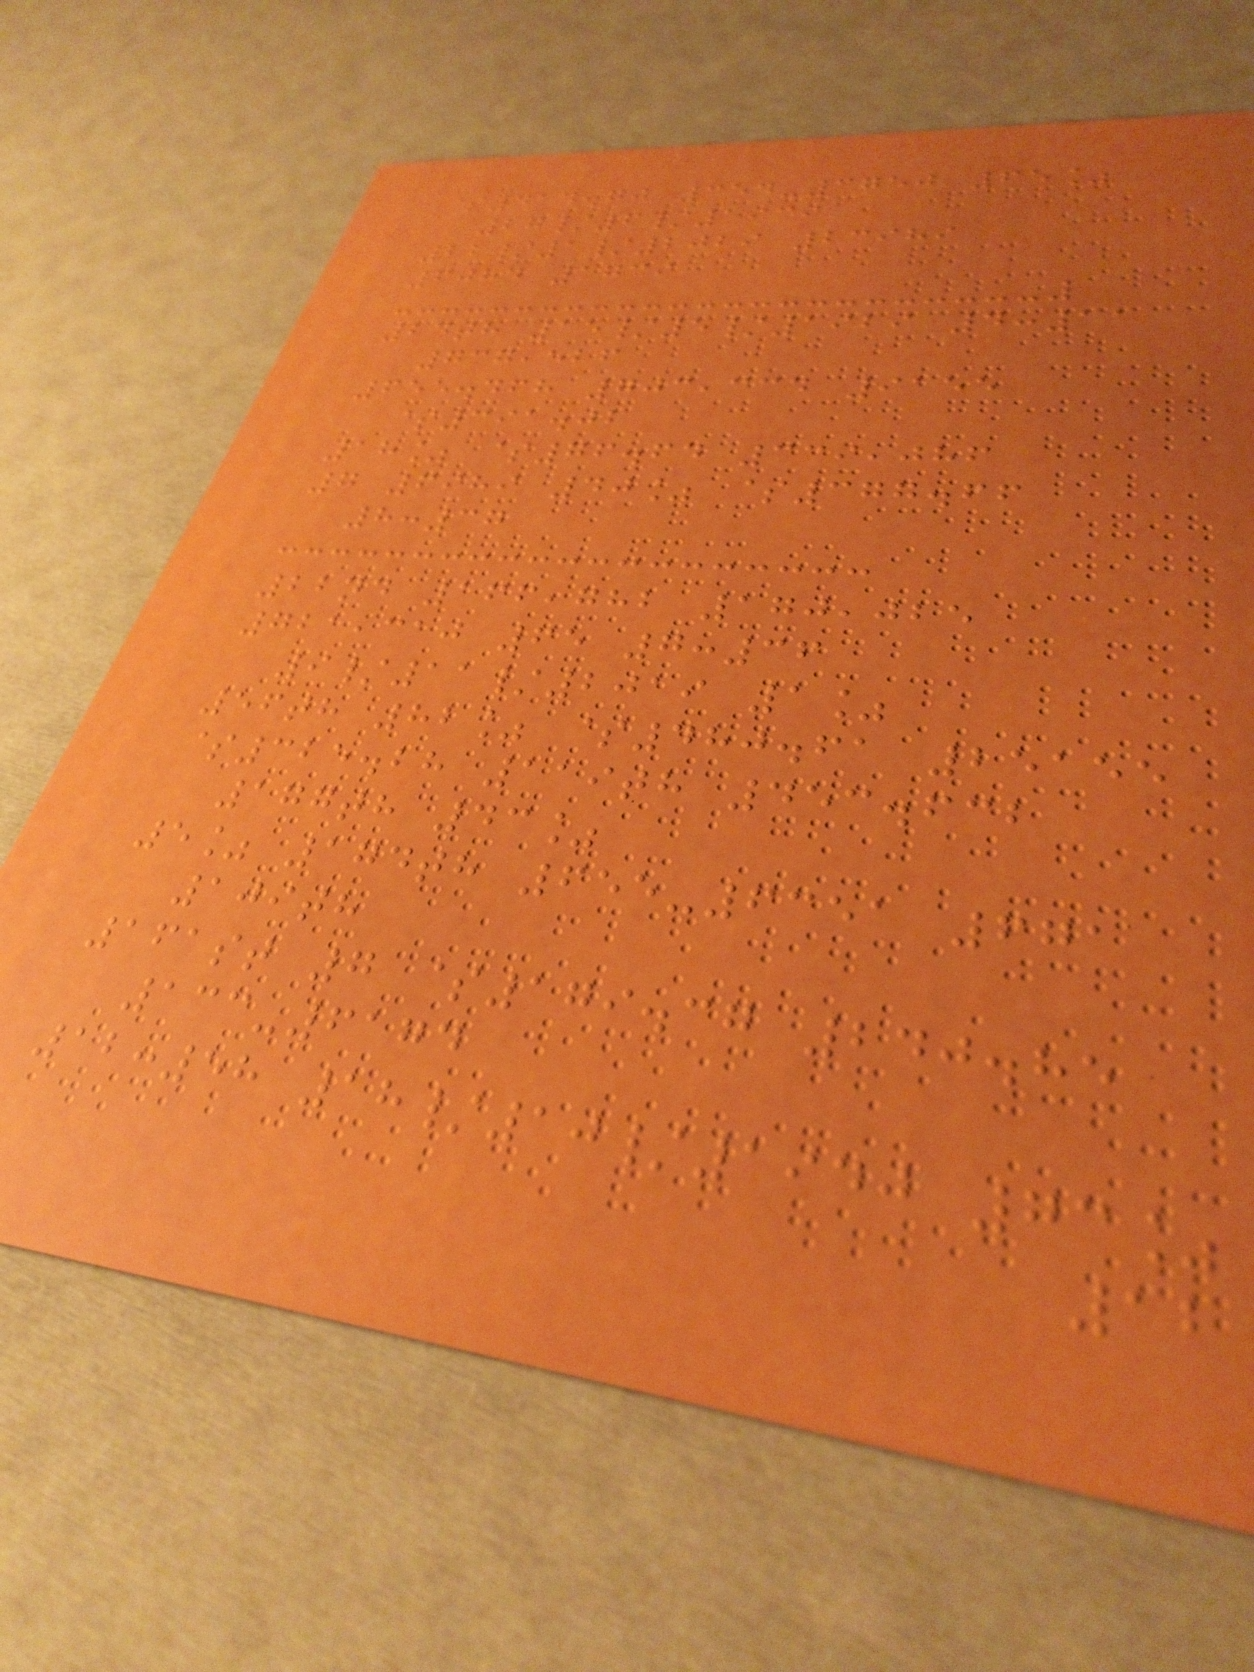$414.70 354-3750 65%
27/6/1939
22/1/2029 23989
6084 1739
24th 15/5/1929 4:11
737,526
655.468 703,334 9155
$391.02
18% $76.64 339,086
7 6989 40% $377.66
8:37
22nd 166,782 170,025
721,310 65 7:36
9/11/2019 1%
56th 82% $480.61 25155
$325.28 119th 453.632
177th 43%
5% 174th 655-6351 671
109th
161st 7 $179.37 240.85
133-6174
12:58 18/10/1940 73%
12
